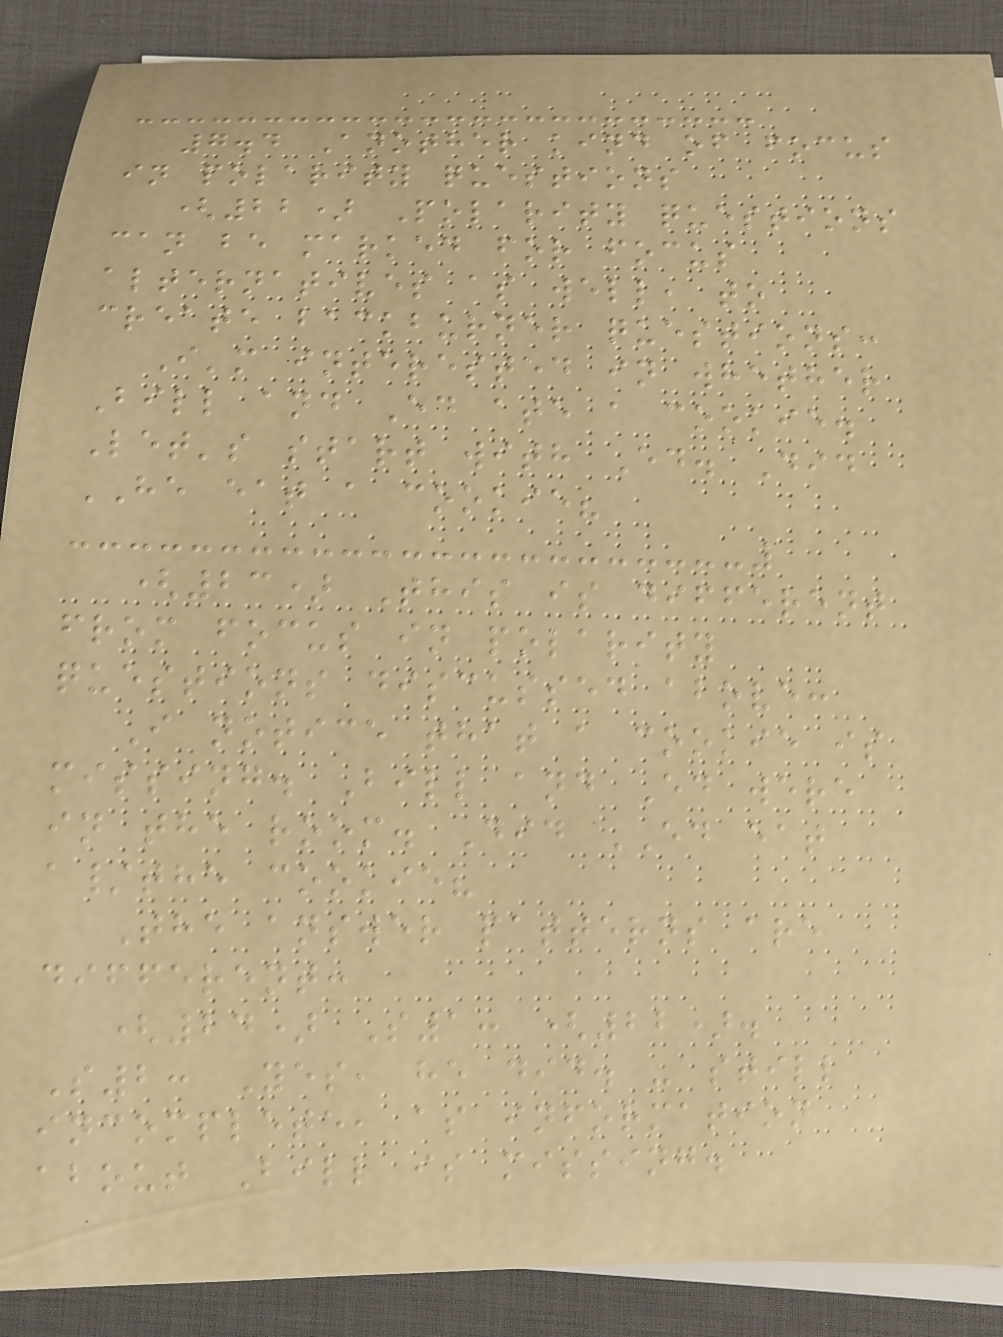7.4 Another kind of focus
in polarity questions
(22) Polarity questions
can be marked for focus
alternatives as well, to
create backburner questions:
I'm interested in whether
Bill and Ed ate a cookie.
Let's start with Ed. Did
HE eat a cookie?
(23) This is different
from focus in polarity
questions discussed above:
I notice that a cookie is
missing. Bill and Ed were
in the room. Did ED eat
a/the cookie?
The answer patterns are
different:
(24) S1: (22).
S2: Yes, he did. - still
incomplete, as information
about Bill is missing.
